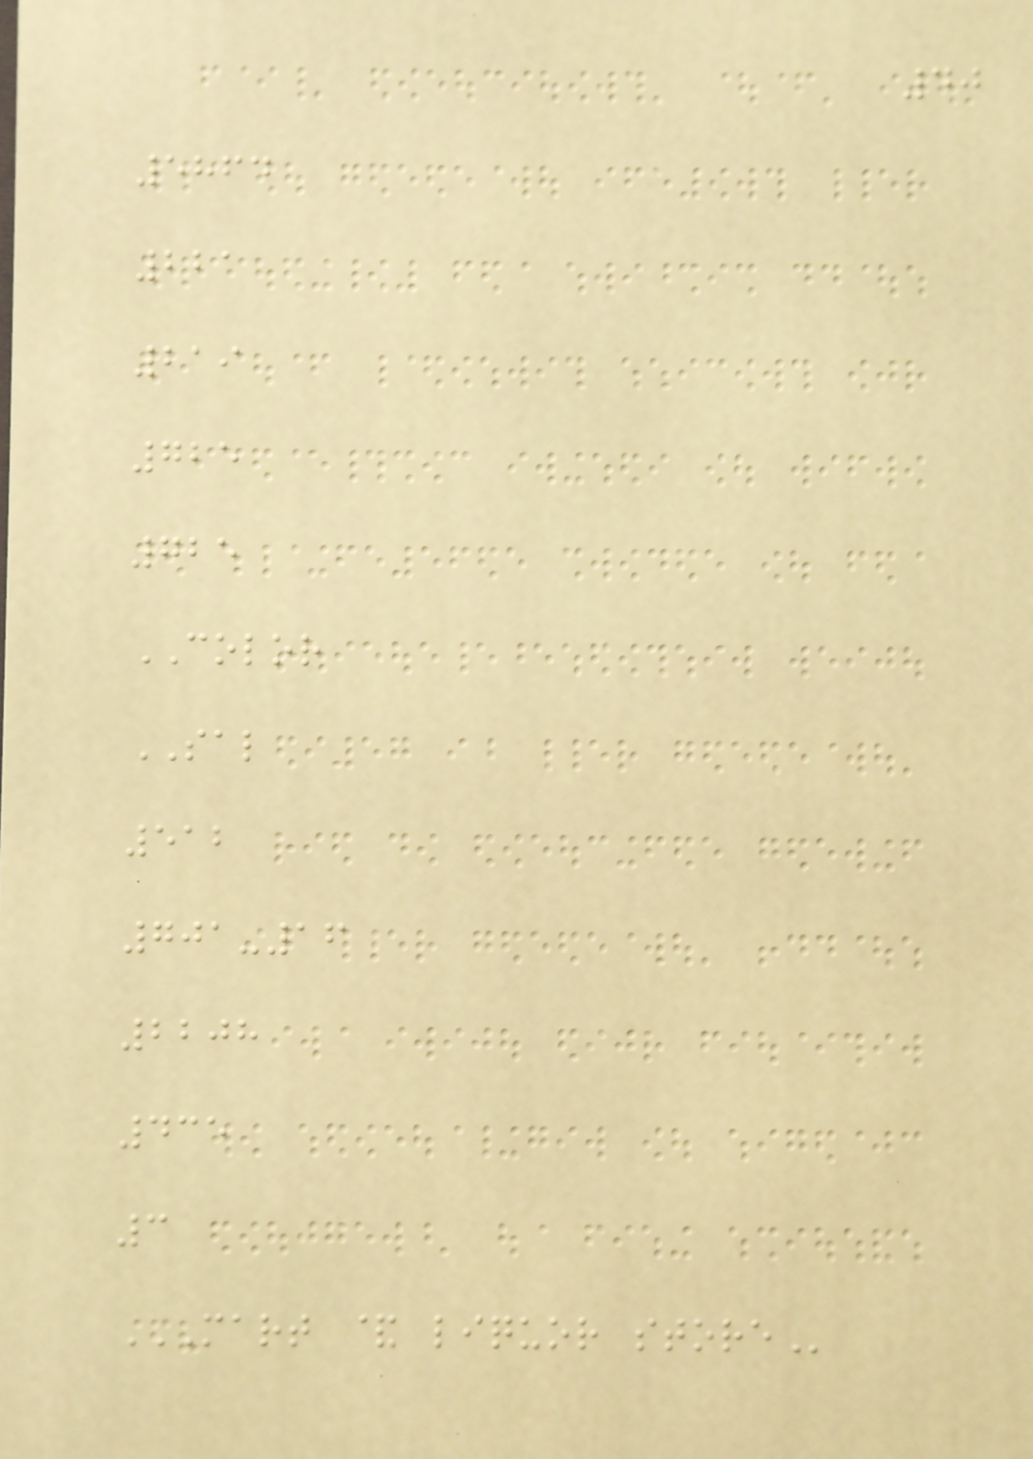40
5864
221
219
725
725
COLOR
SAL
512
701-16
2208
435
3
MART & LIQUOR STORE
